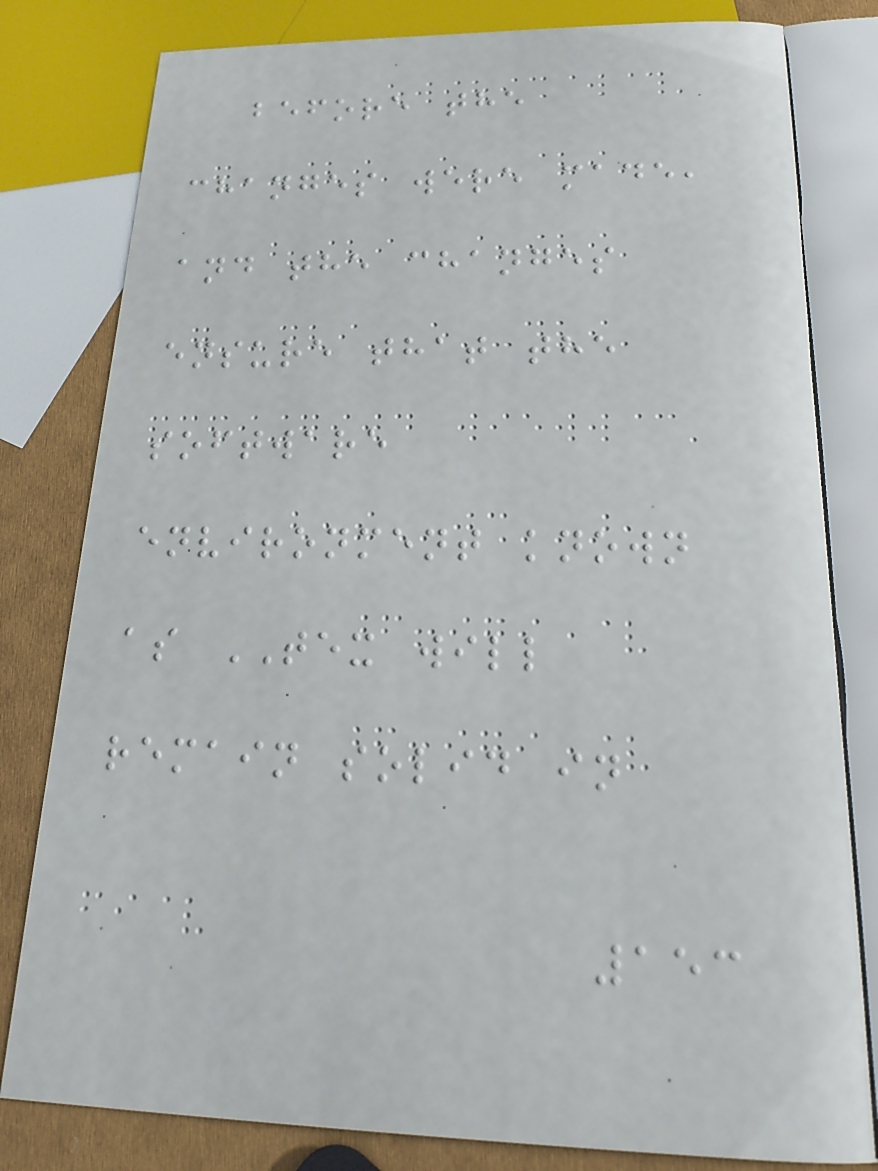before the
changes were made,
and the changes
ensure that the
software
environment known
as TEX will
remain solid in
153
